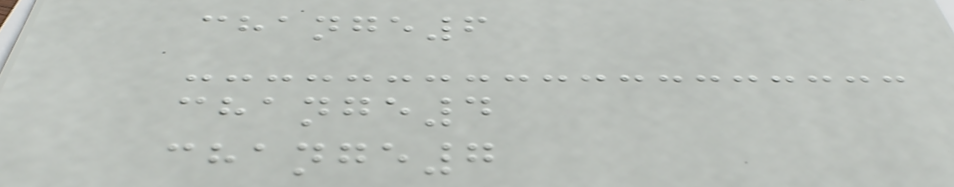change6
change4
change7
